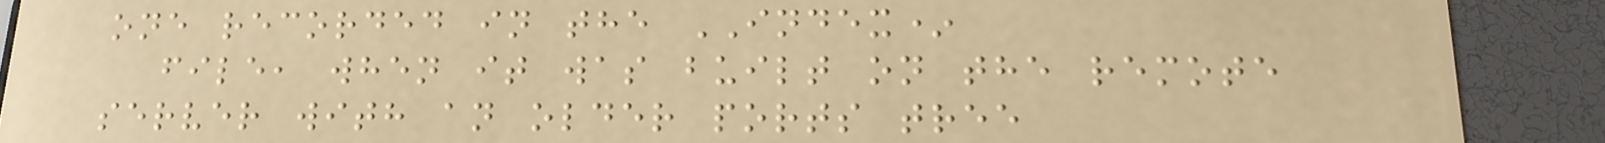one recorded in the INDEX*
file, when it was built on the remote
server with an older ports tree
